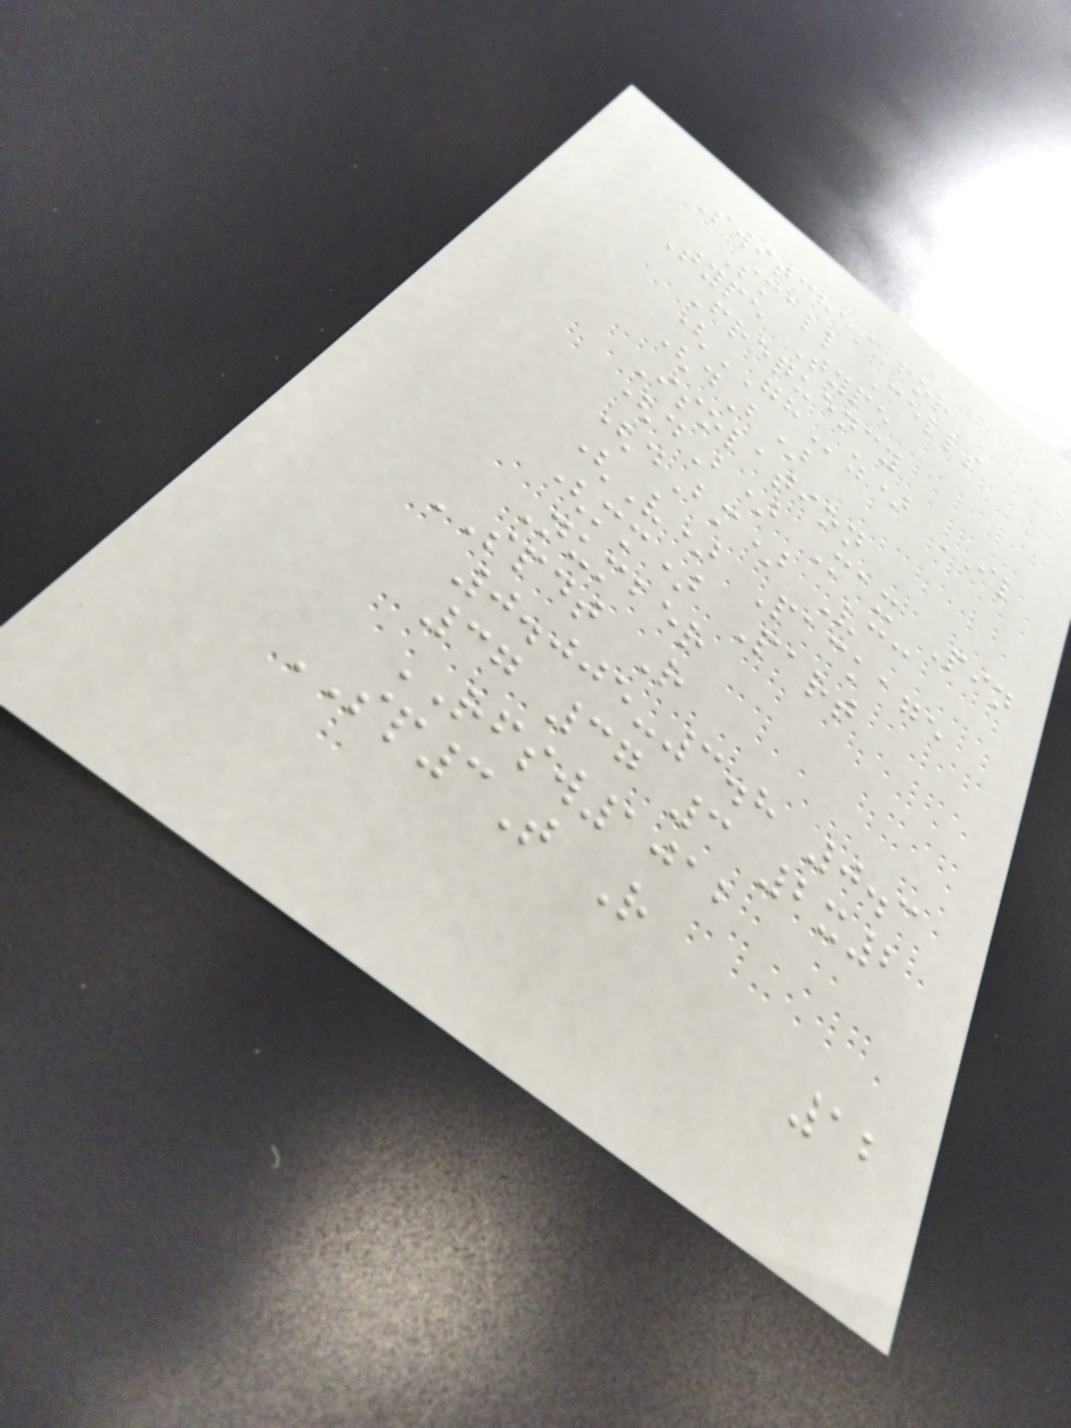Switches for
Small Cells
Type Type
Frequency
(GHz) IL
(dB)
Isolation
(dB) Max Pin
(dBm) Vcc
(V) Package
(mm) Part
Number
SPDT R
0.005-3.8 0.3
37 37 3 2x2
RFSW1012
SP3T R
12
